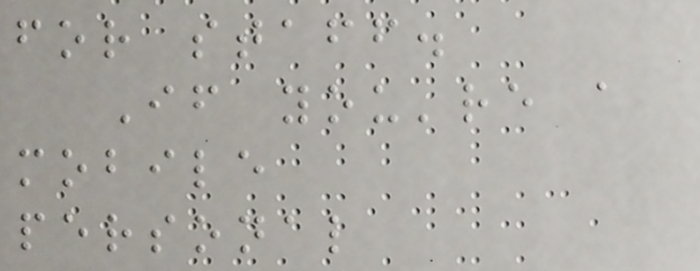for staff.
If you're a
mobile
personal
